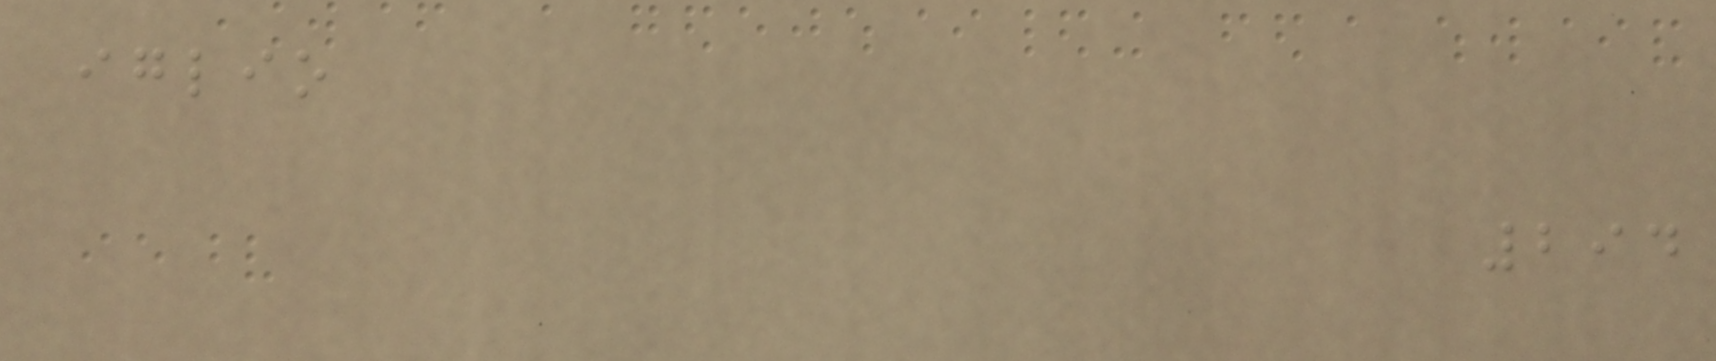iglio
294
